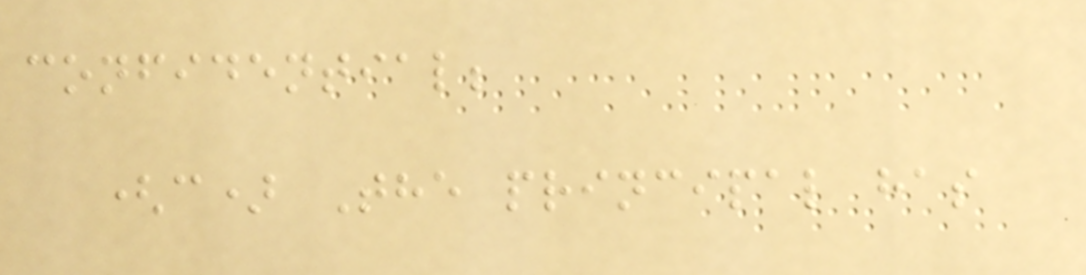confidential;
(c) The principal has
